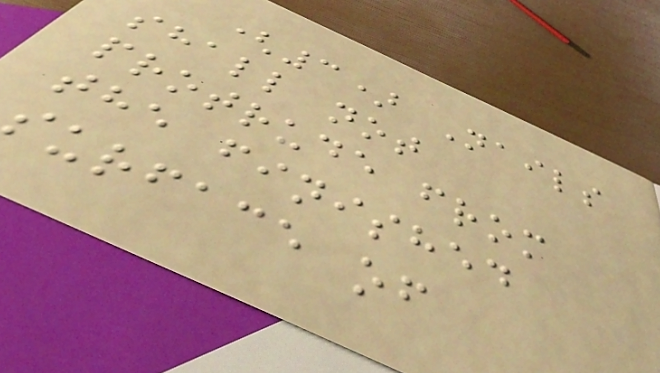(3) Nails
shall not
protrude from
the finished
surface of
